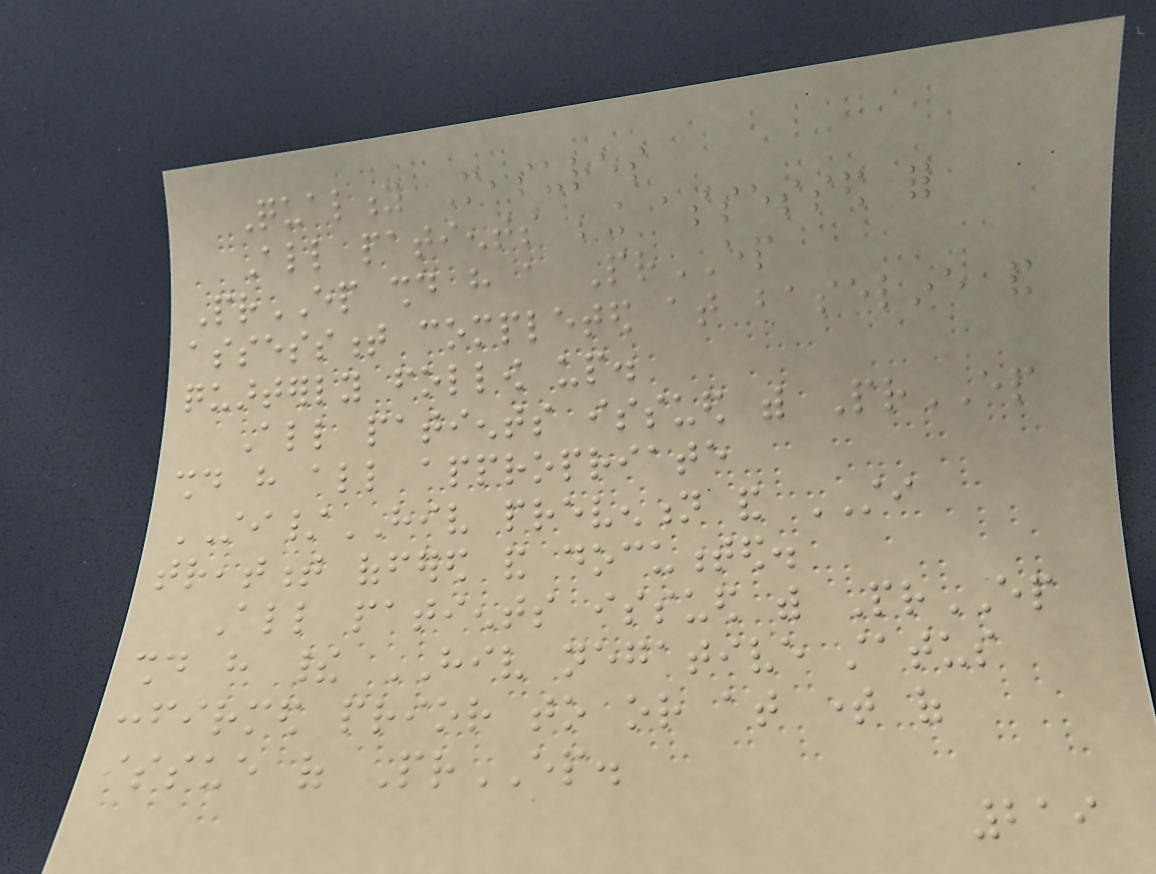Quality Measures
All patients being assessed for
PrEP should have a PrEP
assessment completed at baseline and
quarterly follow up.
All patients issued with PrEP
should have all appropriate
STI/HIV prevention and STI
treatment offered and documented.
All patients issued with PrEP
should have their HIV negative status
confirmed prior to or at time of
issue of PrEP.
219
